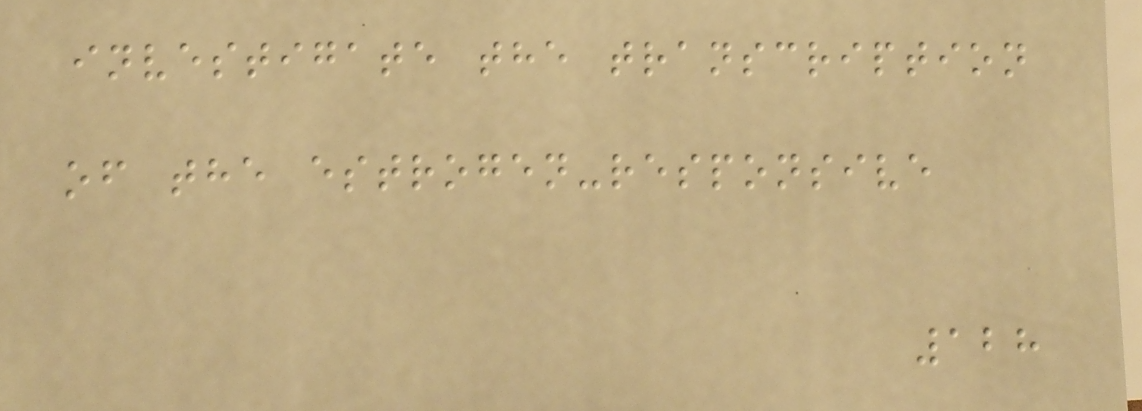investigate the transcription
of the estrogen-responsive
128
